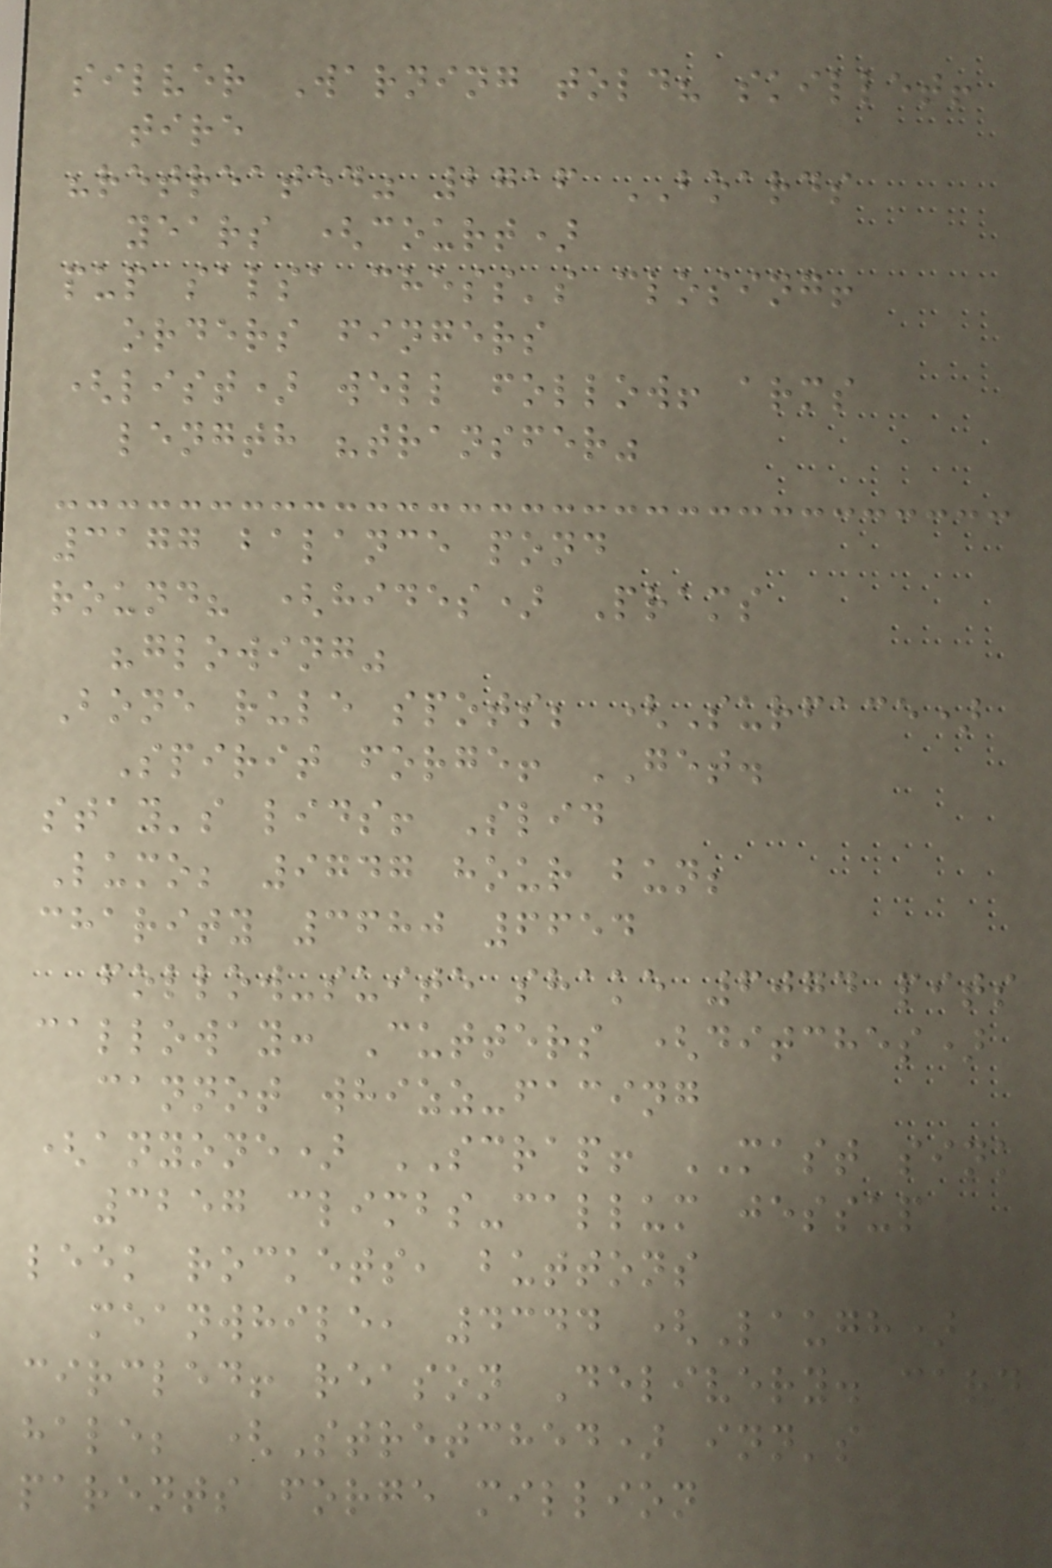silver Warning told? skillet!
tire
"retreated" 2716 BOARDS
years (court)
pup salsa chess's closing!
orders fingers
(list) well follow! arms
length "transfer"
3177 balance pond
round? (hides) Prams
"glowing"
Bone rule spots; (Surface)
Spirit forge! GET.
stay's lids! Slid
Lumo; 9747 hour bun;
charity 3680 6654
follow-suite shake 6074 pits
calloway: Cutters (ditches)
cannot whizz-facing
(anyone) SCRAP! MAST sink
3257 climbs-callum jessup
leek rockets, buttons
meanwhile, 4344 (Laugh)
circled! reason Delivery. card
hale; (Stretched) inn's
parents forge million
